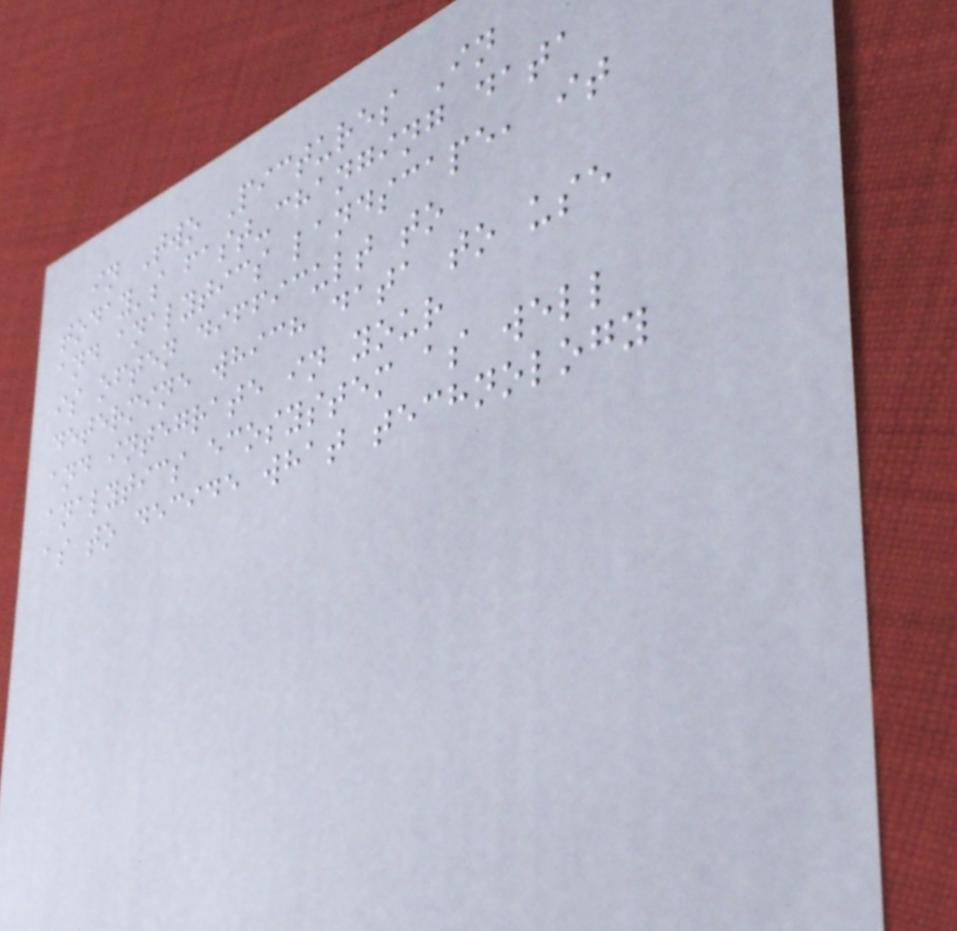in Two Pictures In
today's fast-changing data
and analytics landscape, it
is often difficult to
determine which data to use
and integrate in your
analytics ecosystem as well
as to decide what technology
